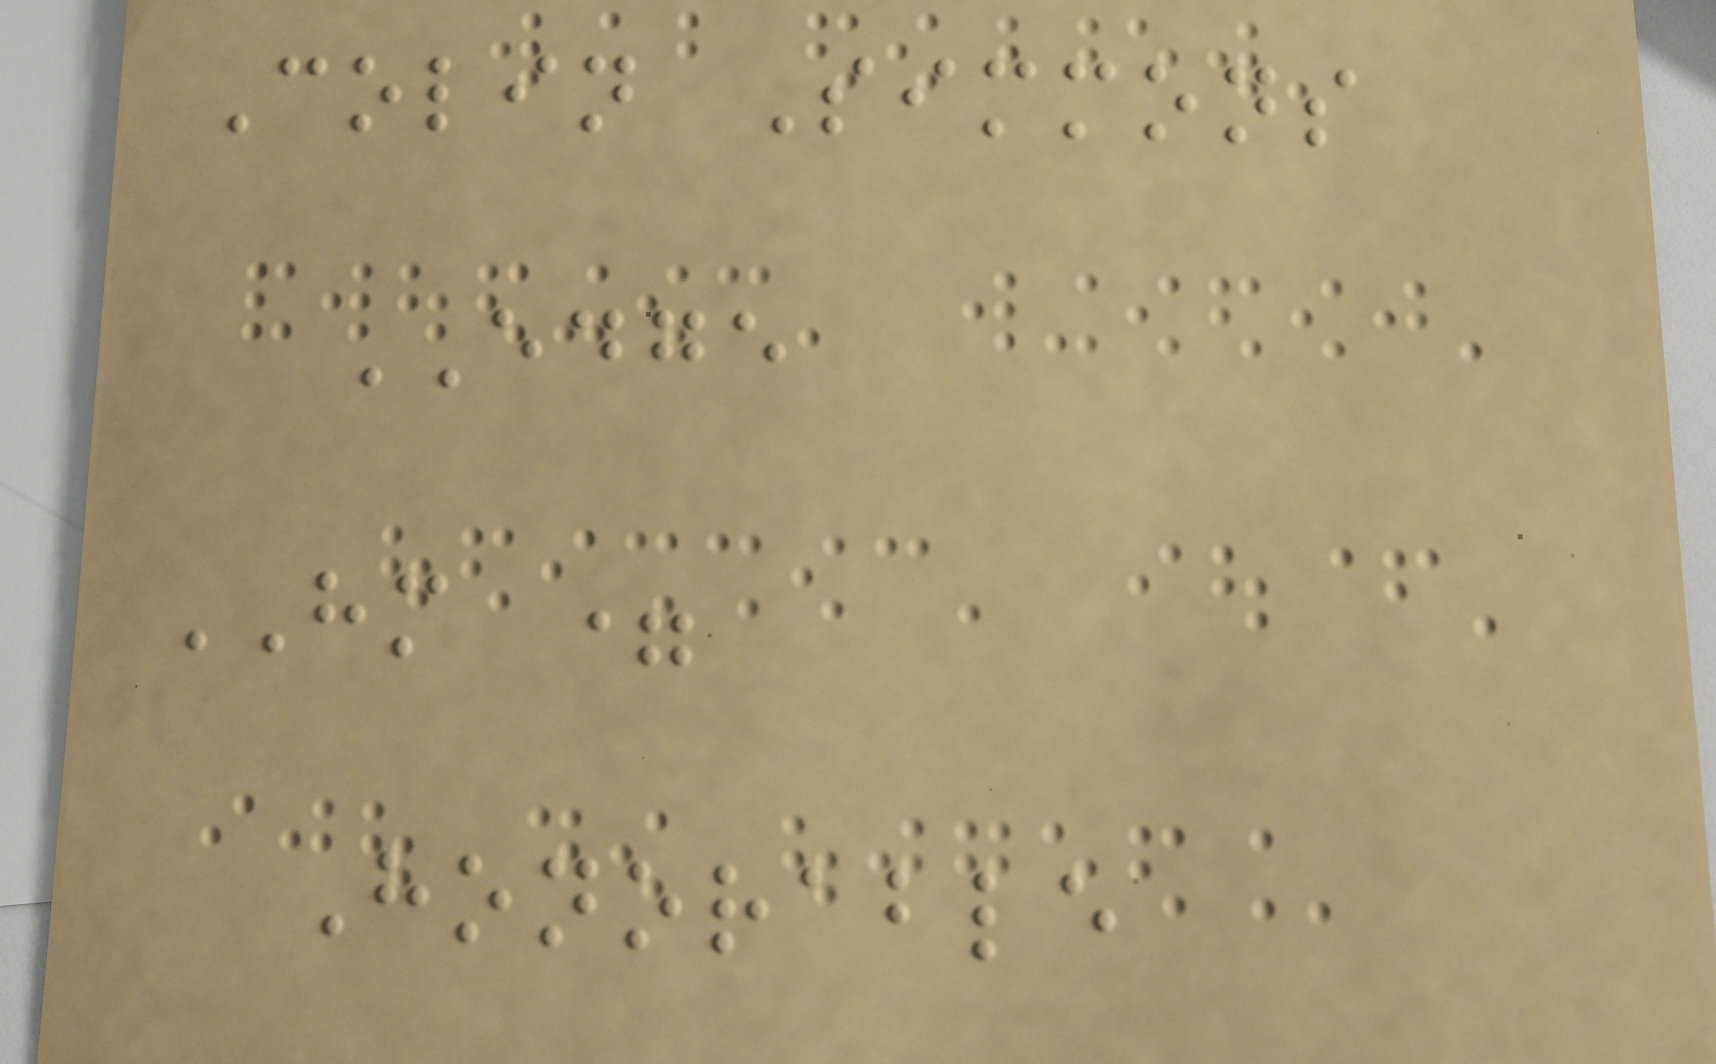Colin Simmons
EDGE
HM =
Honorable
